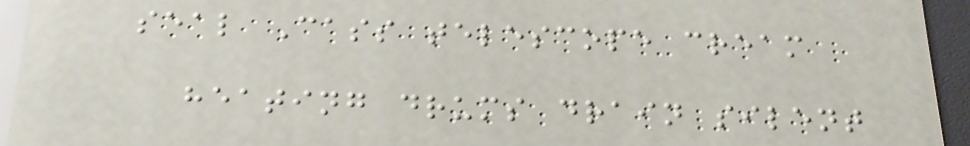seal Cass telescope cream
heating drums drain silent
